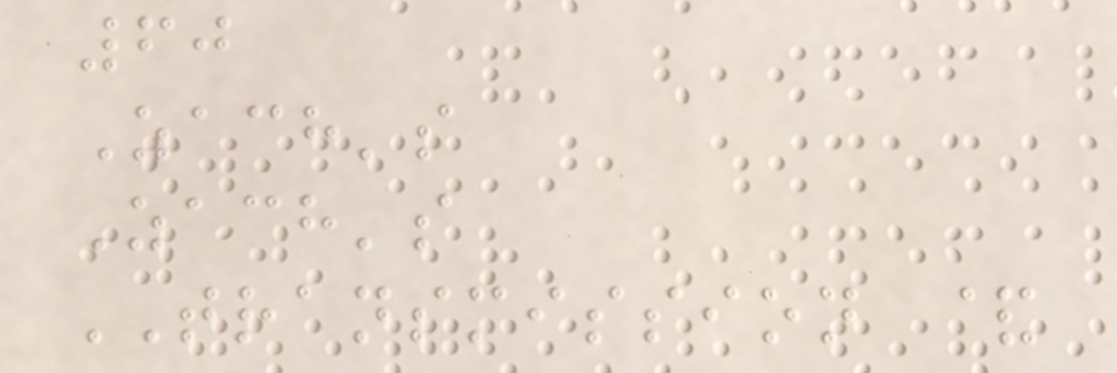60
Zach's
Zach's
TRANSMISSION &
